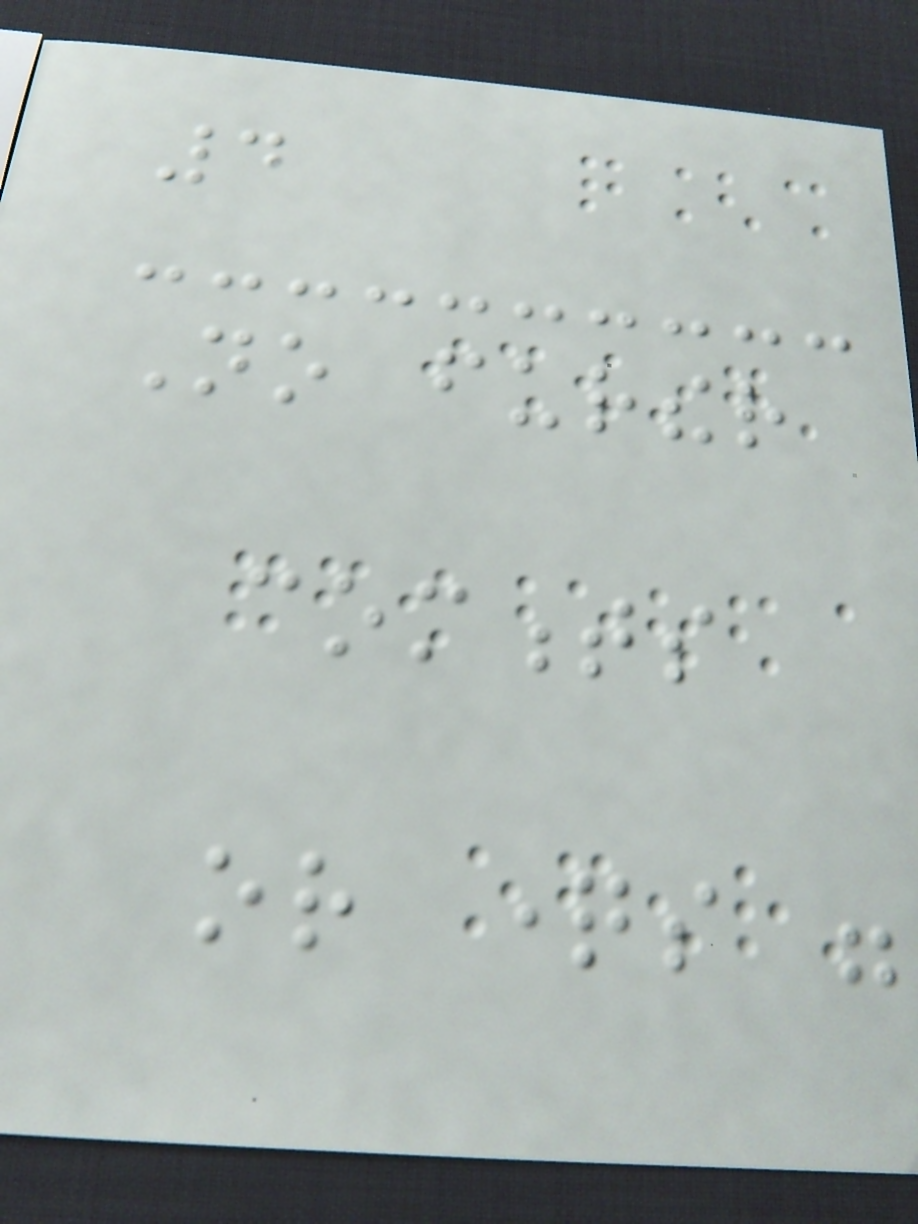4
No further
comments
or questions were
